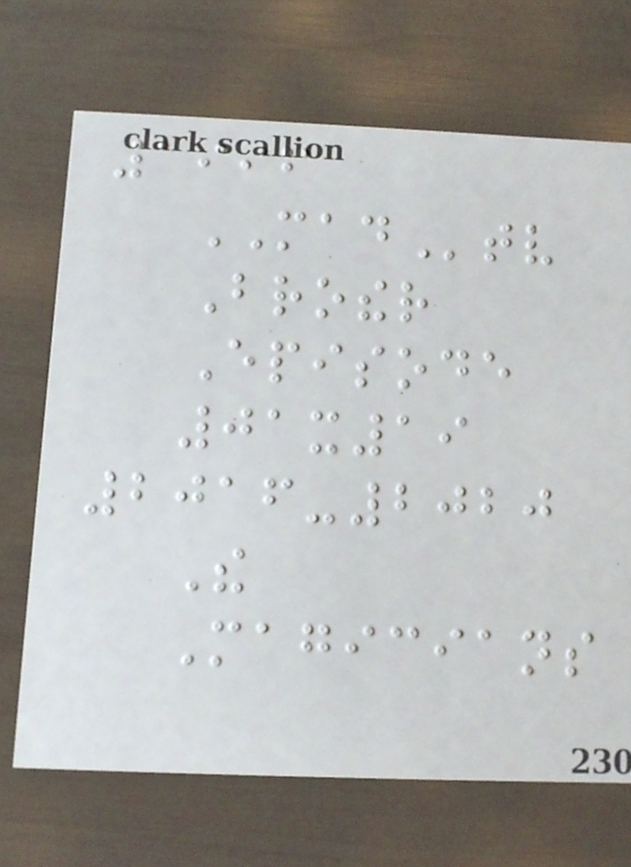1996
MADtv
Brother
Episode
01x19
2016-2020
The
Magicians
